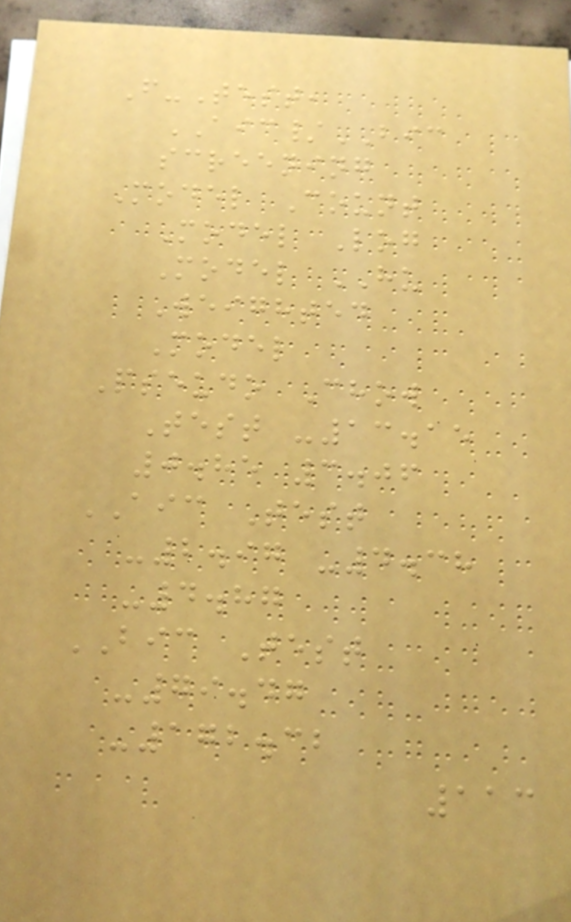F-Test,
AIC/BIC
screening
Model Count
Model Log
Model HU
Weighted
Model
Pseudo Chow
Test -13.15
0.85 3.06
AIC Test
-2.97 -4.38
-4.87
BIC Test
-79.47
-172.32
113
